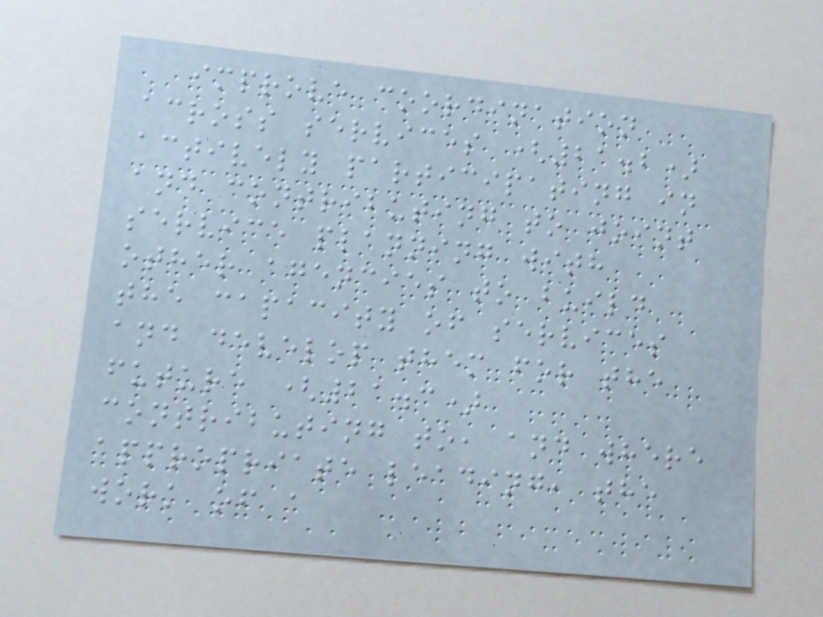improve coordination
across services (21.2)
actively participating in
and contributing to joint
service planning with
other agencies to build
the capacity of services
and develop them for the
future (21.3)
contributing to, and where
appropriate leading, the
work of a
